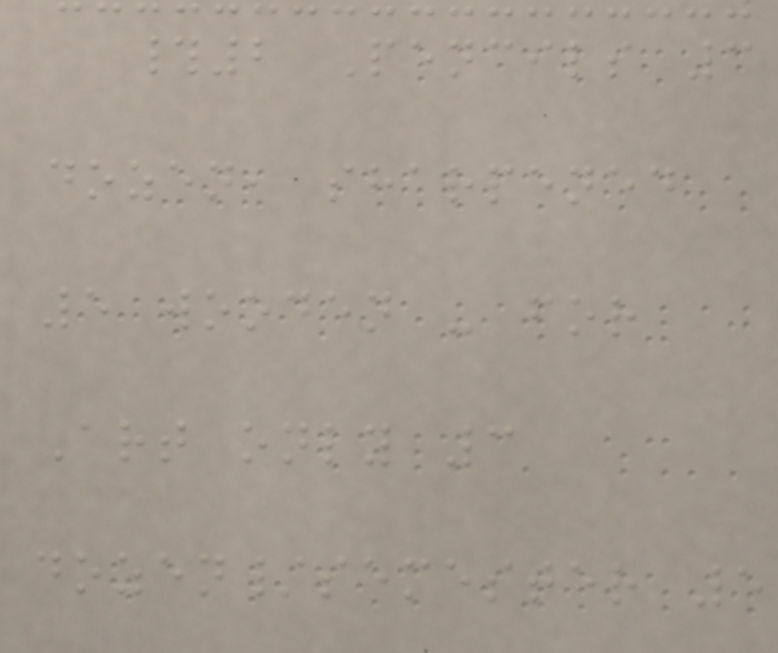#2 Pencils 3
dozen, sharpened
5 wooden - for
Art only 3
dozen/semester 5
